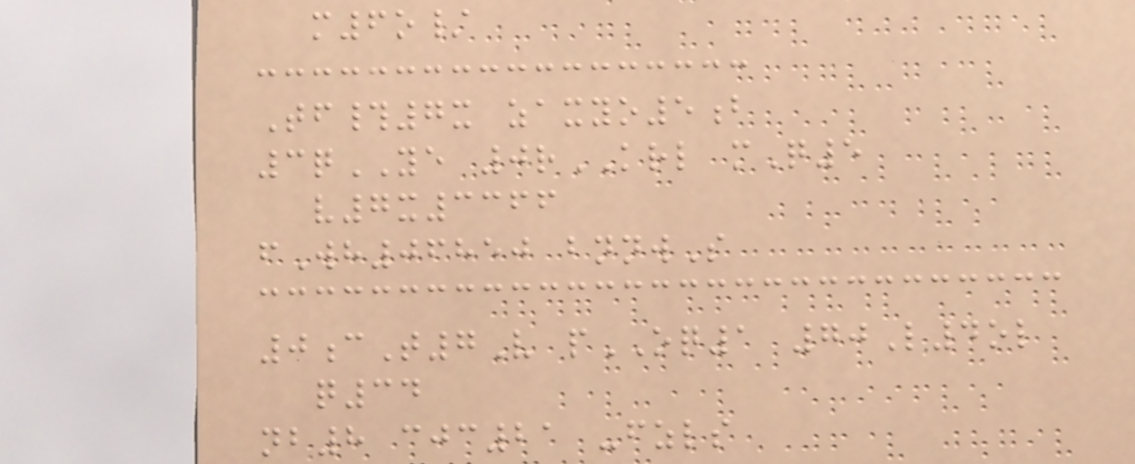m6o/
Tf#7x zaxyo5b
3qYE 0rKRL mQ5
v7x3366
fWh06850 bnnwS
0cT7V pOQ1 70L4ol
q34
nb8 cjc21 -fzls
